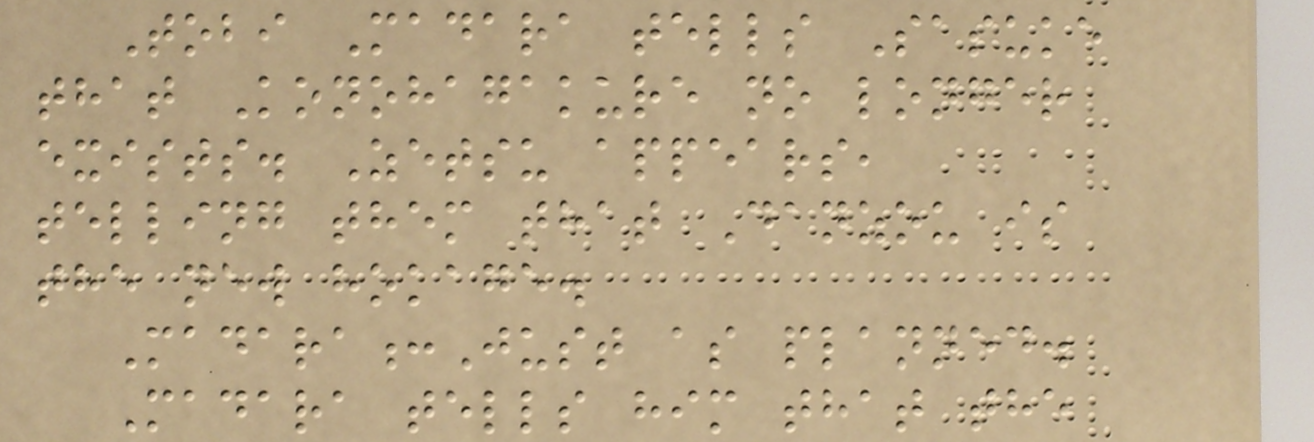Tobi Madara tells Sasuke
that Konohagakure no longer
exists. Zetsu appears,
telling them that Danzou is
the new hokage.
Madara:Just as planned.
Madara tells him that the
